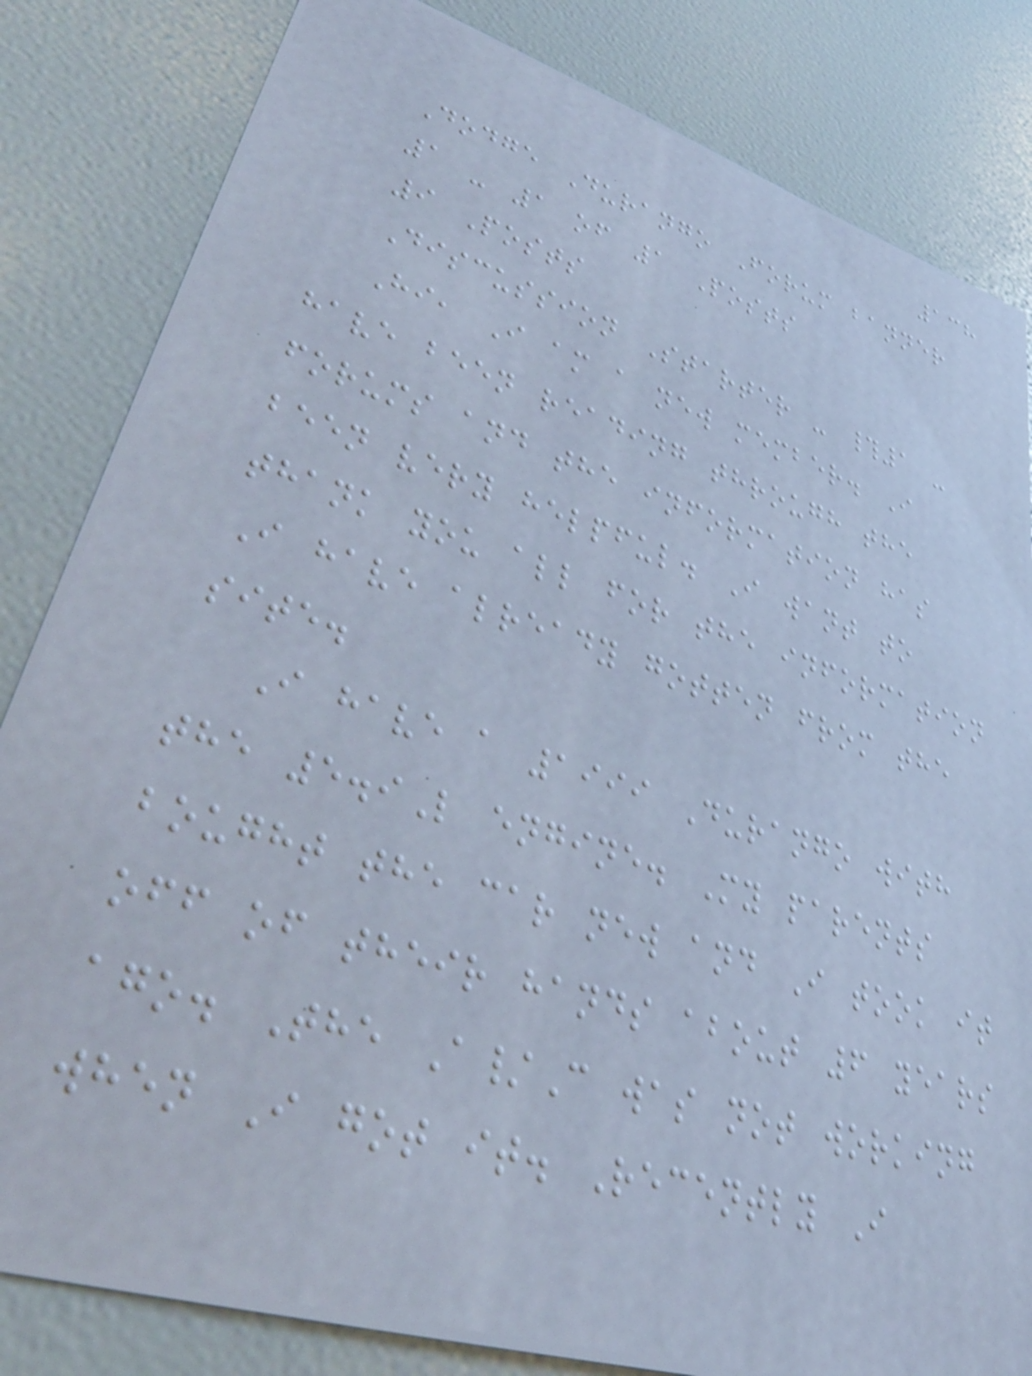138
Dodge Durango Forum banner
1 - 1 of 1 Posts
9 Posts
Discussion Starter - #1 -
Hi, I am a new member. I
have been reading through the
forums and the information has
been very helpful. I want to
thank you all for the information
I have already gotten from the
site.
I have a 1999 Durango with
the 5.9L engine. My parents
bought the car new and I took it
off of their hands about 6 years
ago. The A/C was not working
when I got it. Recently I
